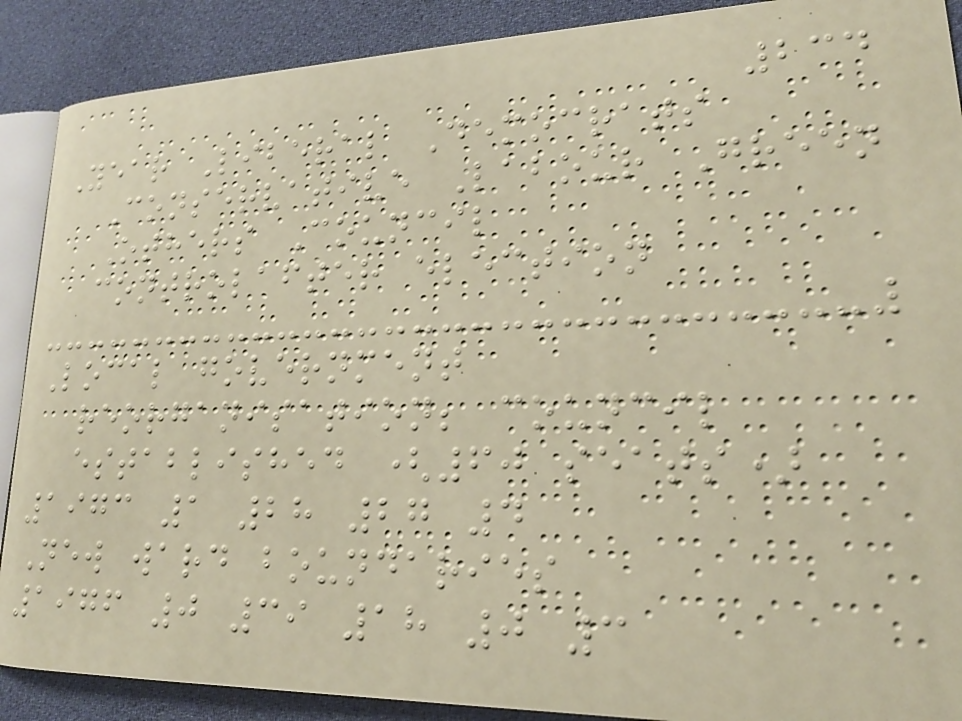234
Year Liberal Democrats
Conservative Labour Green
Others Council
controlafter election
Local government
reorganisation; council
established (60 seats)
1973 1 28 27 4
New ward boundaries
1976 0 39 18 0 3
